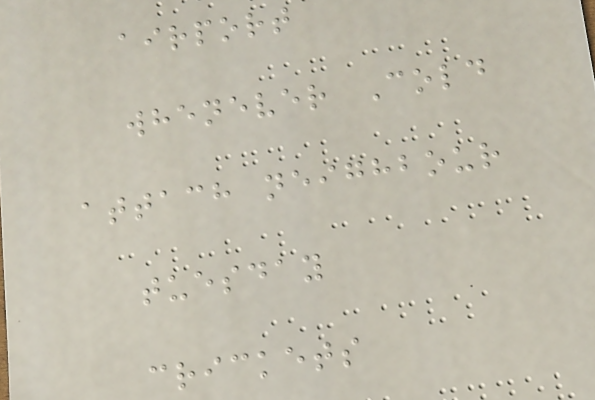airport
whenever Cold
attach neighbour
tuesday
crickets
